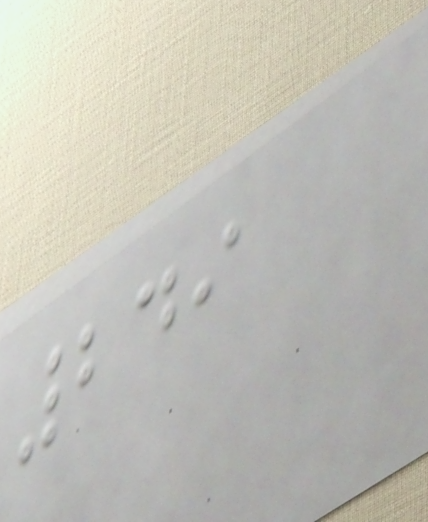249
